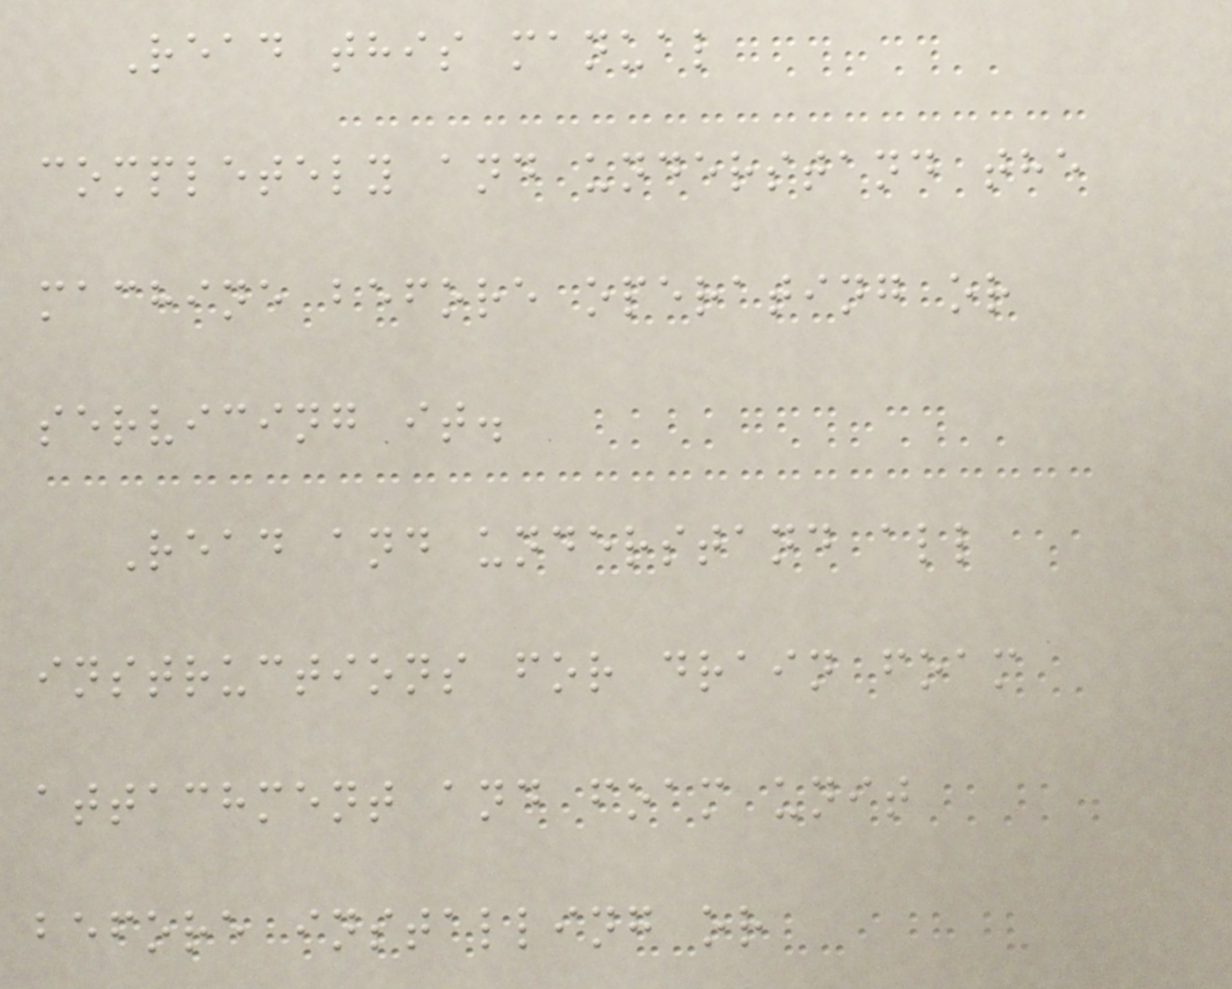Read this manual
completely and understand the
machine before operating or
servicing it.
Read and understand all
instructions for drain foam
attachment and foam unit
before installing or
